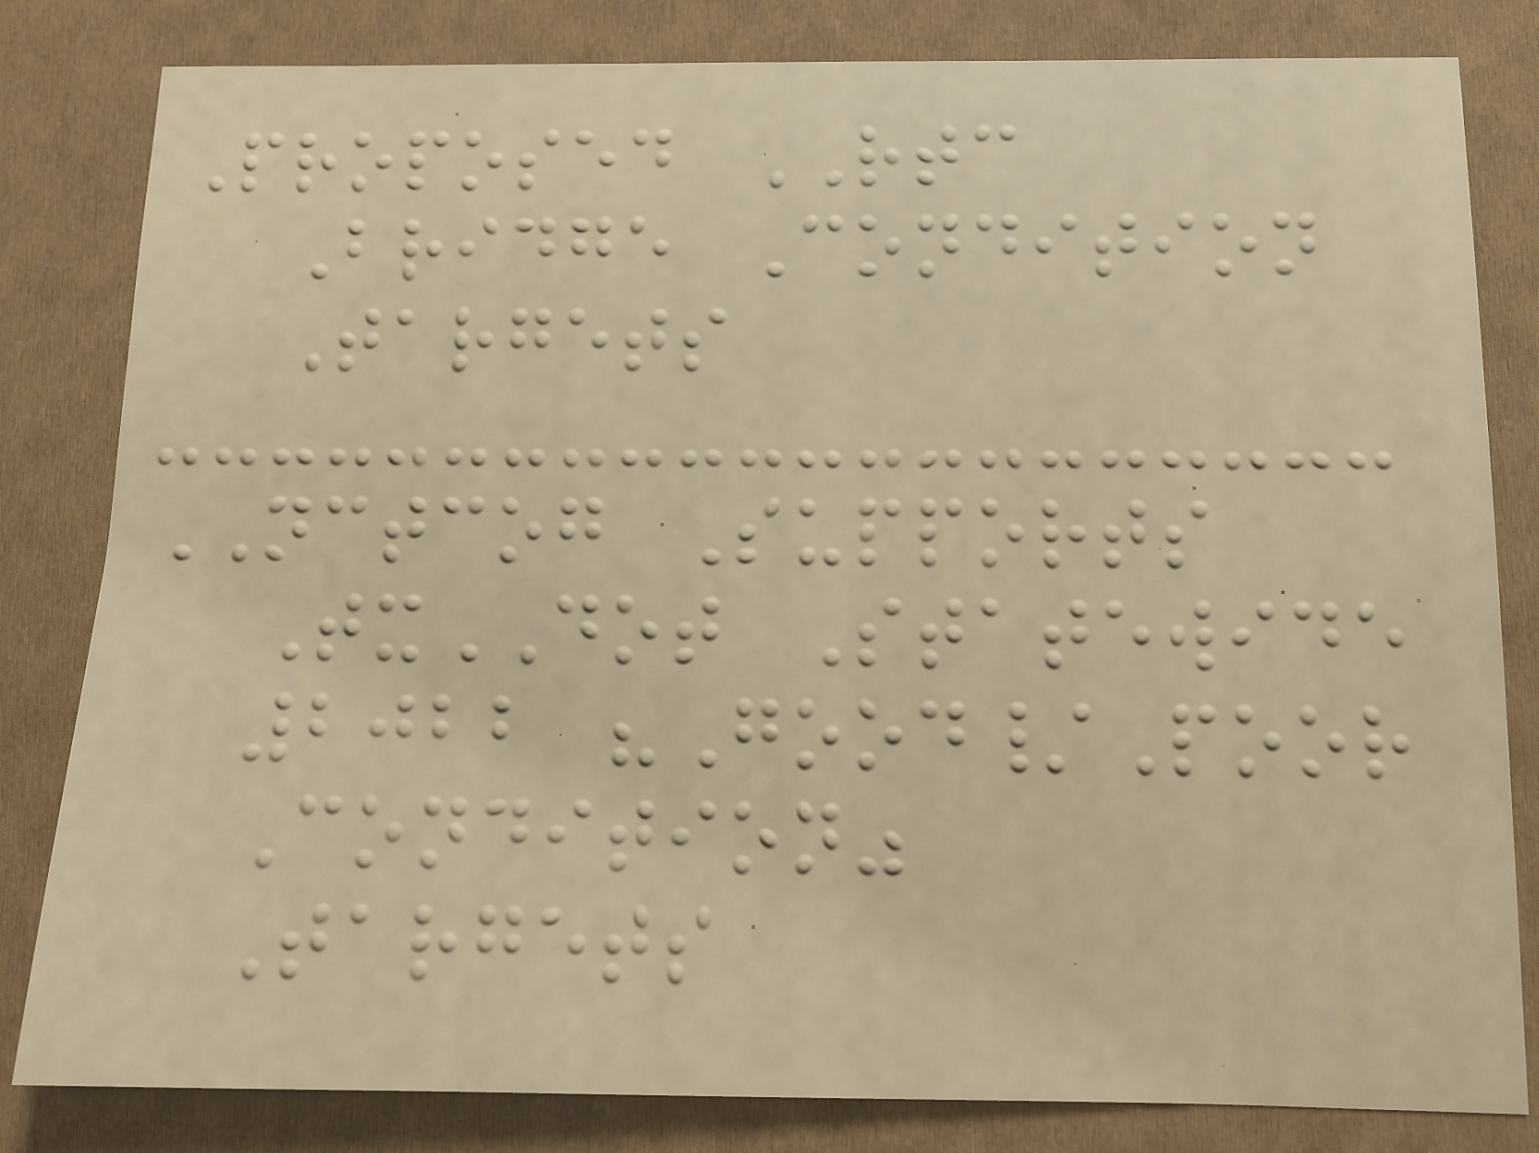Proposed RTC
Bridge Condition
Targets
NCTCOG Supports
TxDOT Statewide
2022 "Good/Poor
Condition"
Targets
